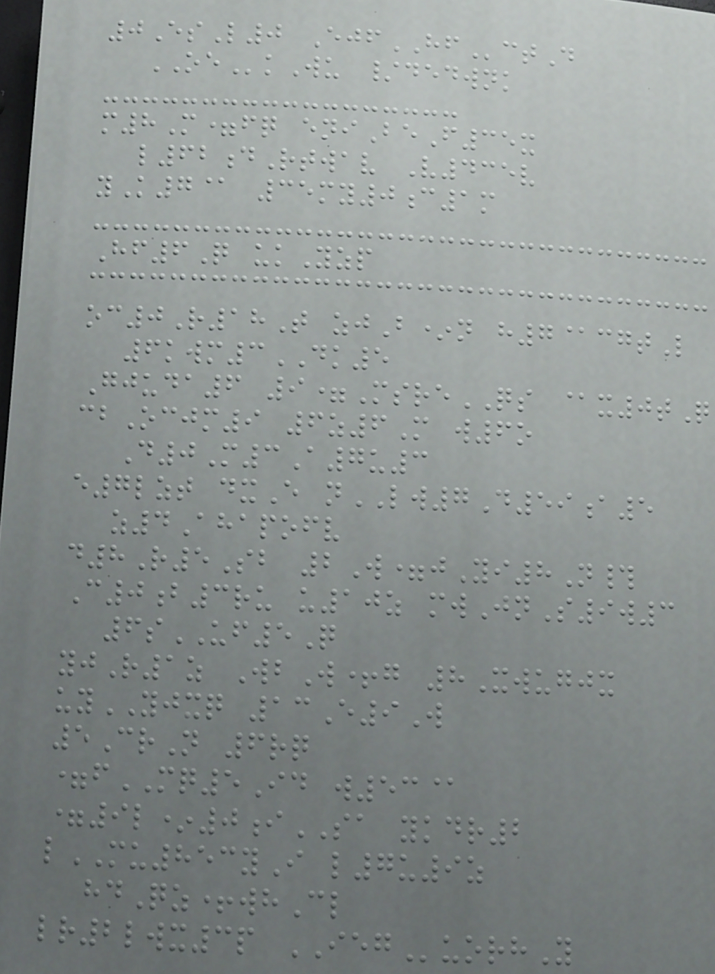0EsL0 EjfHFctD
OEkWu /dedwnk
m8M=fq eniBeF35x
l62dRtwav V435v
yK7@ 35my0c1m
Hf6Q ukYzp
oc0R18T zjB*n h7@cgtL
6kwm3DK5
Gjuda6 9=MsreQS @x0tQ
cbOcjm9 6z6M w6o
D0M3A7u3
e7lzt dxE nLW7D59a5
z4Ahapofv
d8R5Sb 2W=jYi8N#
C0b3ru u10z mwJnS9w3
6sUF5Q
yjR1z WbW+g 8Xwugjx
uyYJXQ 13E9W
5CrN 6rq
=fMQ5Id w53@
=9l*0iSA ykdr2
lMU853yI l7u9z
hdQz+whCl
lr2lwx3p IEGuorhY
